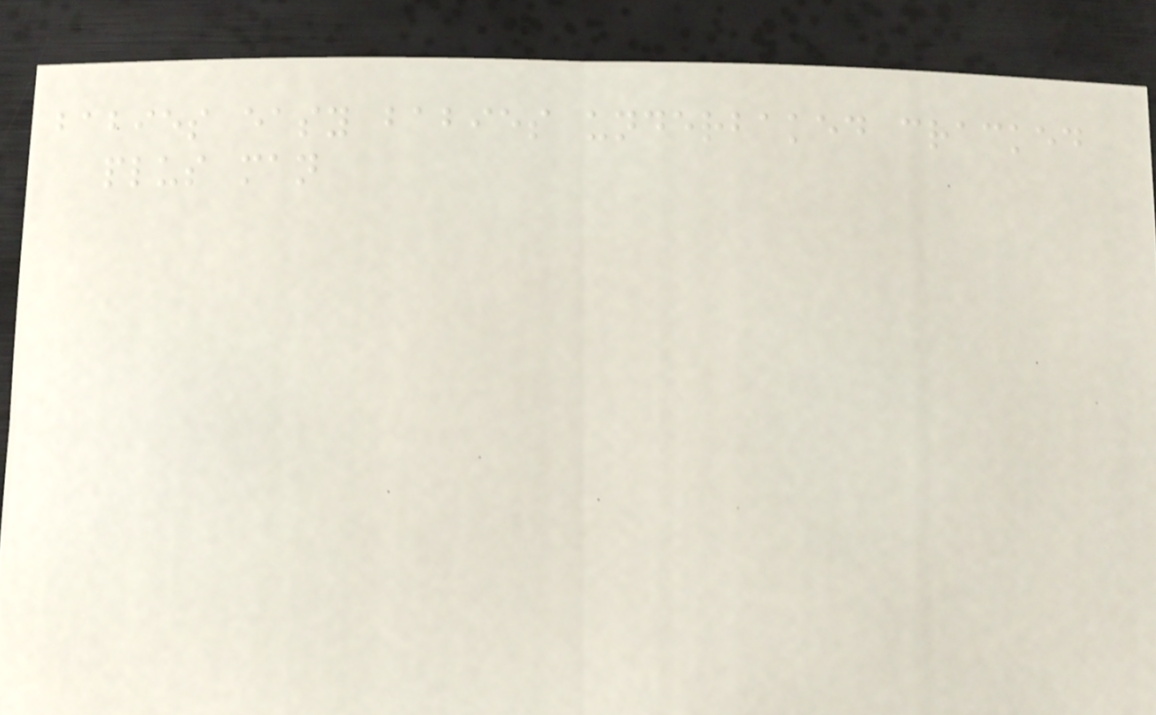babies easy babies underbaked cracked
plus man
